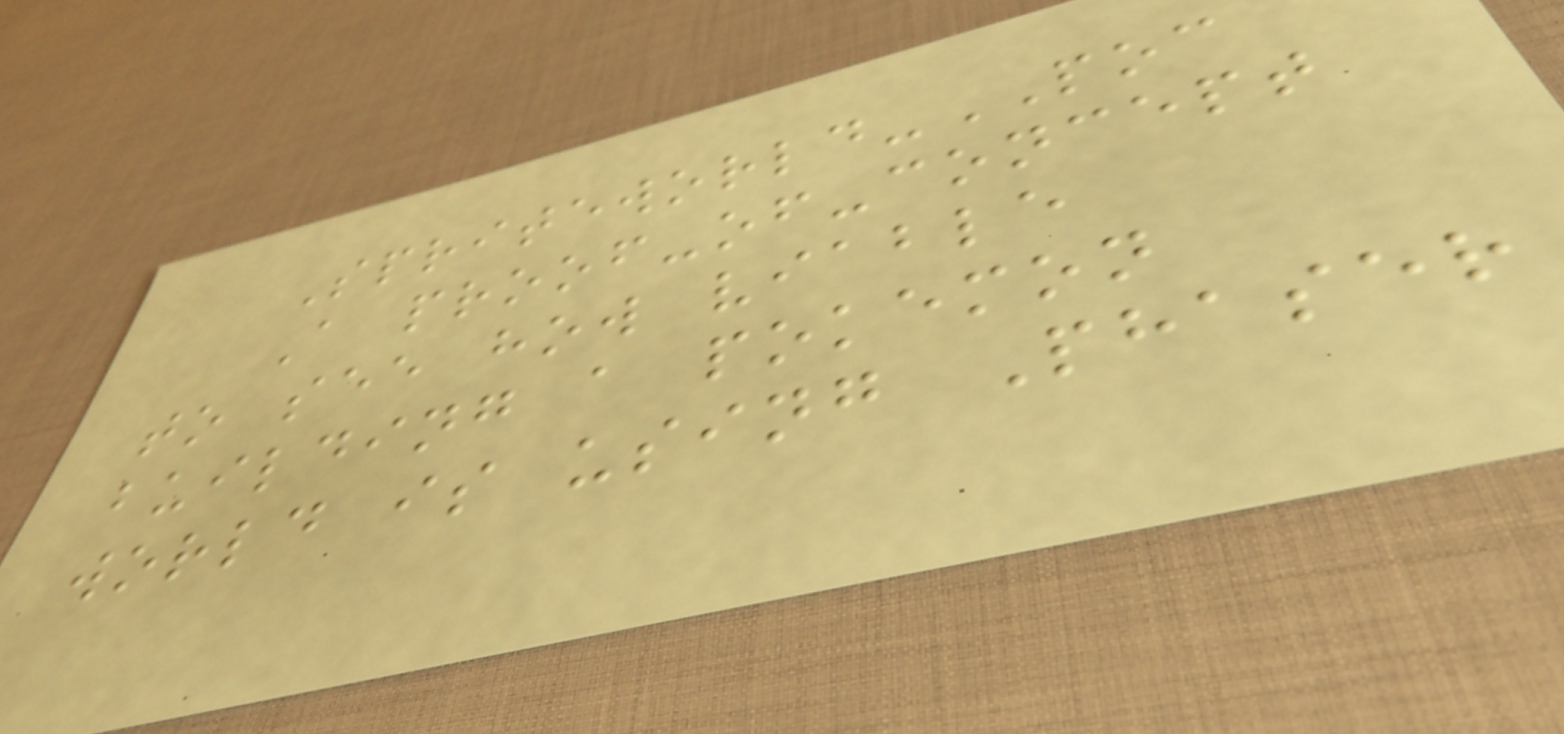Spriteworld-POC
A proof-of-concept
to see how viable
building a pokemon
world is using Phaser
